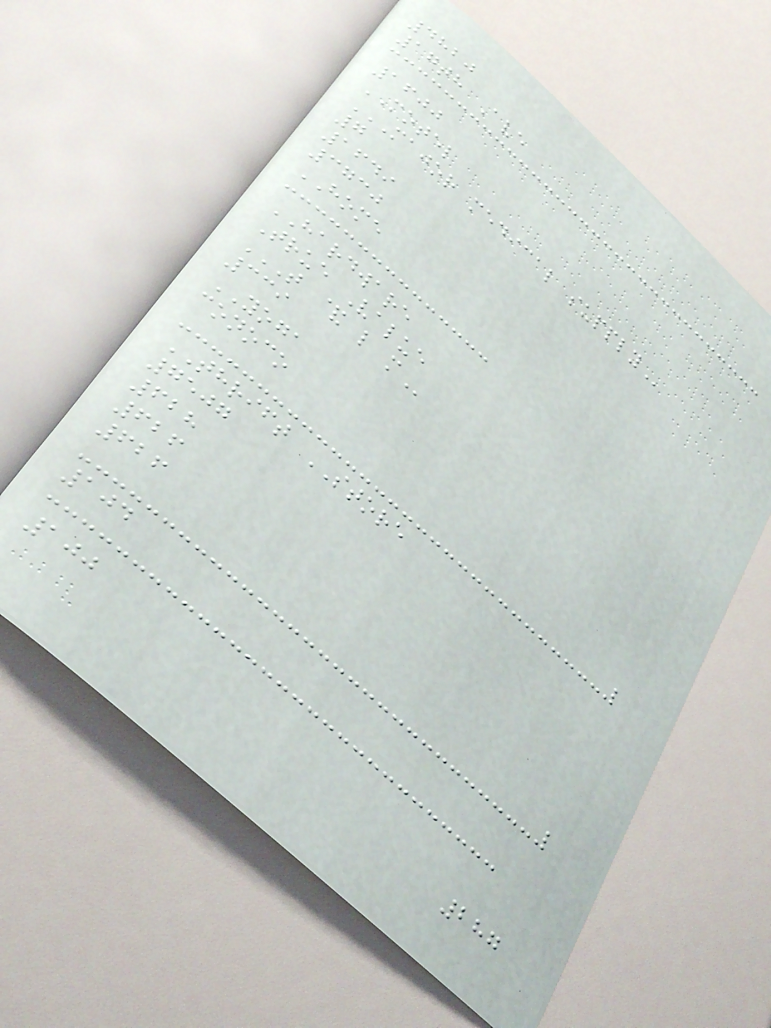4820
17th Ave
1600
MOTEL
MAJOR MEDICAL SUPPLY
7
1649
3730
HOME
HARDWARE
True Value
T & L M
339
YOGA
conoco
THRIFT STORE
7507
628
626
626
104
100
287
